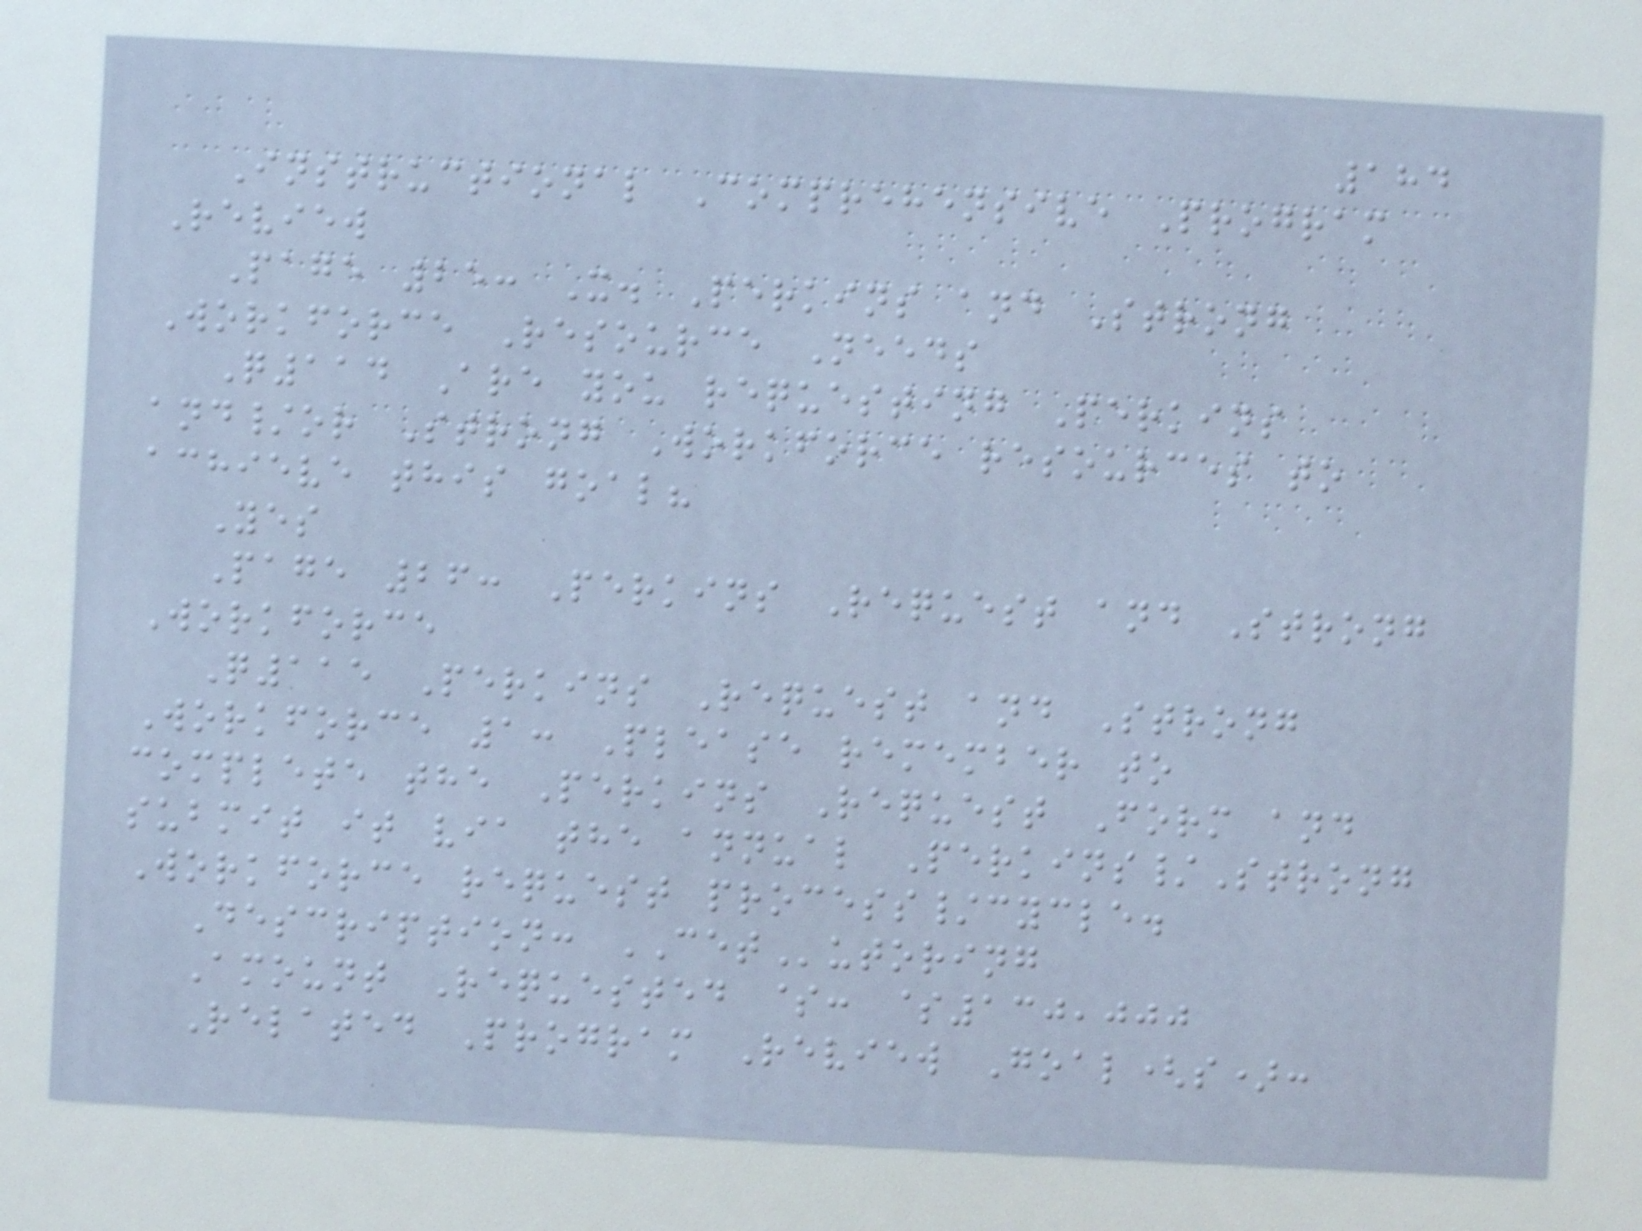184
Instructional Comprehensive Program
Review
Page 25: X. Perkins and Strong
Workforce Resource Needs
Q114 Are you requesting Perkins
and/or Strong Workforce resources to
achieve this goal?
Yes
Page 26: Perkins Request and Strong
Workforce
Q115 Perkins Request and Strong
Workforce 1: Please remember to
complete the Perkins Request Form and
submit it via the annual Perkins/Strong
Workforce request process/cycle.
Description: CETutoring
Amount Requested $: $130,000
Related Program Review Goal(s):
